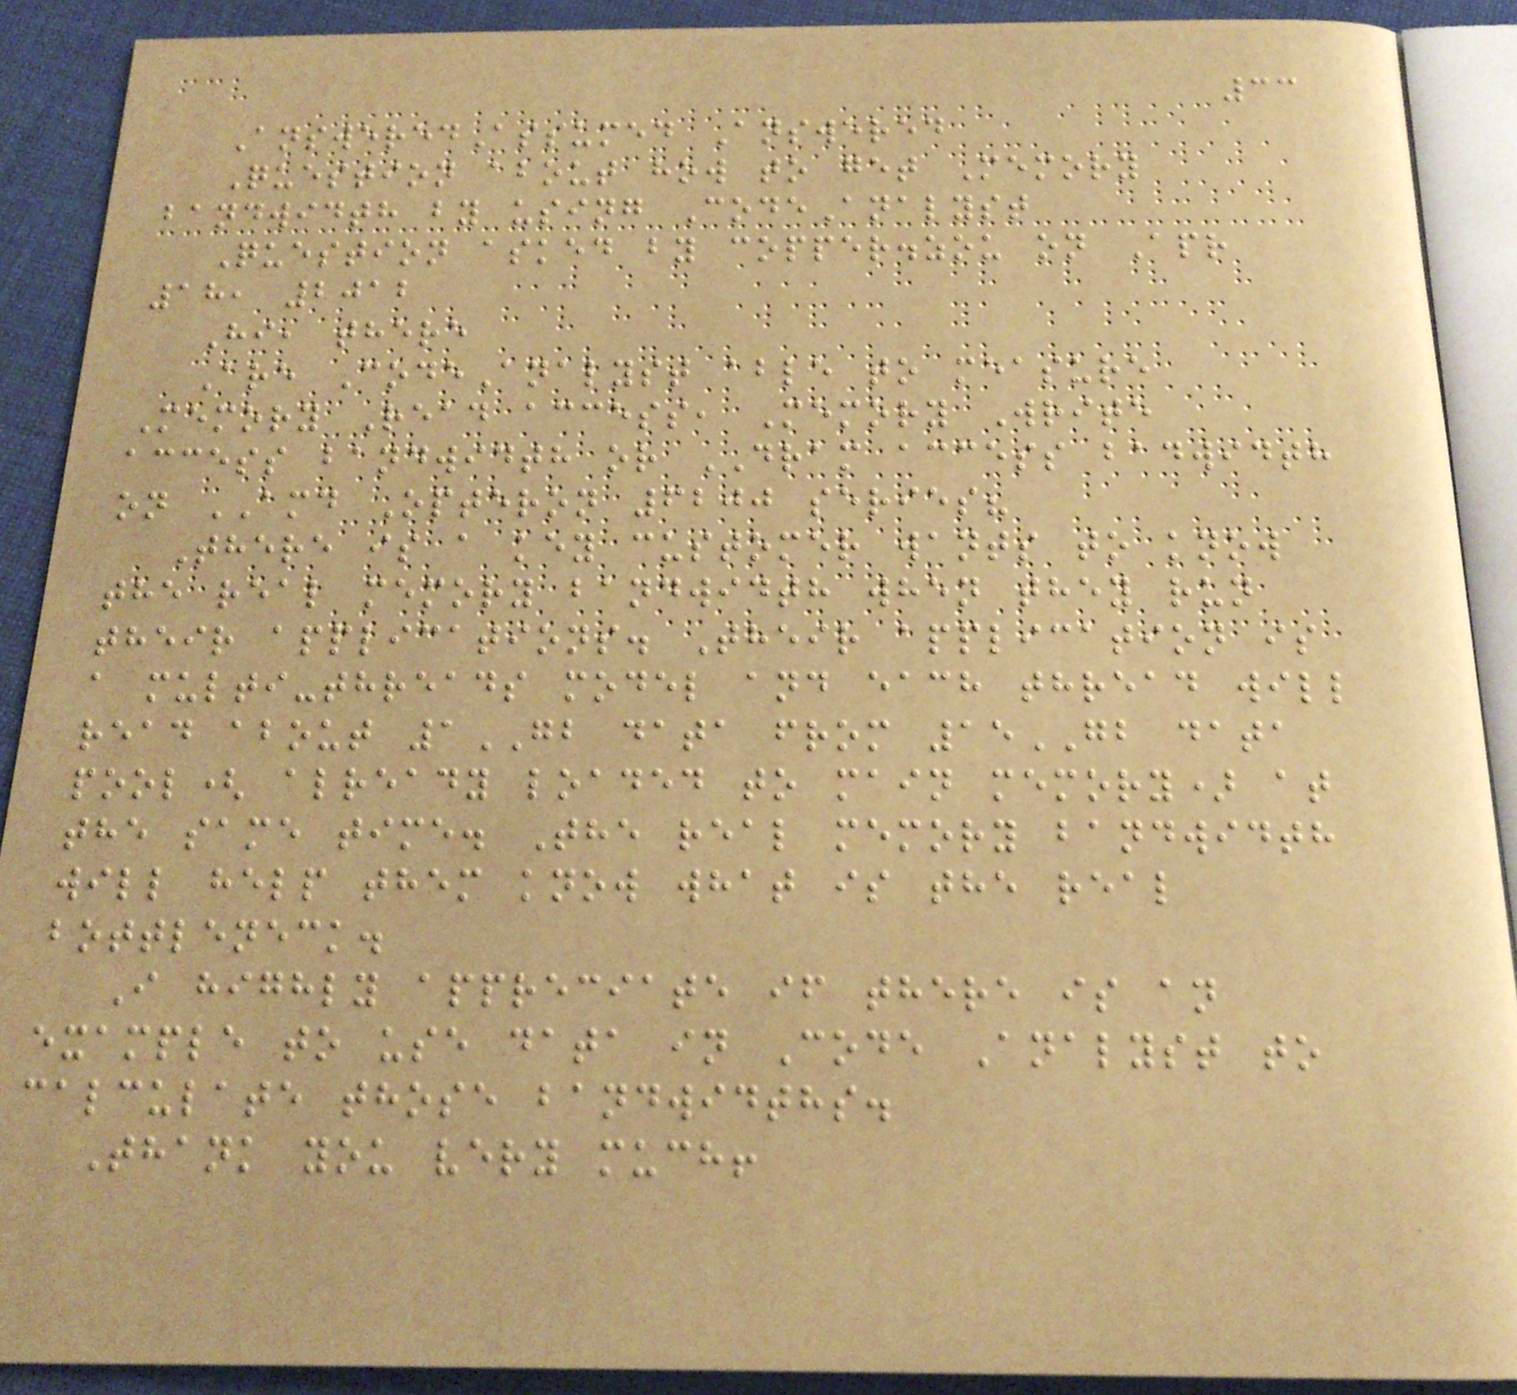33
AnsweredAssumed Answered
Question about how to get Memory
bandwidth by using CodeAnalyst
Question asked by copper.zou on Apr
18, 2012
Hi, there
Are CodeAnalyst able to measure
Memory Read access, Memory Write
access bandwidth or DRAM access badwidth
on AMD Opteron 6200 series?
There is a key customer wants to know
the real memory bandwidth when they run
their applications. Their application is
a multi-threads model and each thread will
read about 1GB data from 15GB data
pool( already loaded to main memory) at
the same time. The real memory bandwidth
will help them know what is the real
bottleneck.
I highly appreciate if there is an
example to use data in Code Analyst to
calculate those bandwidths.
Thank you very much!
